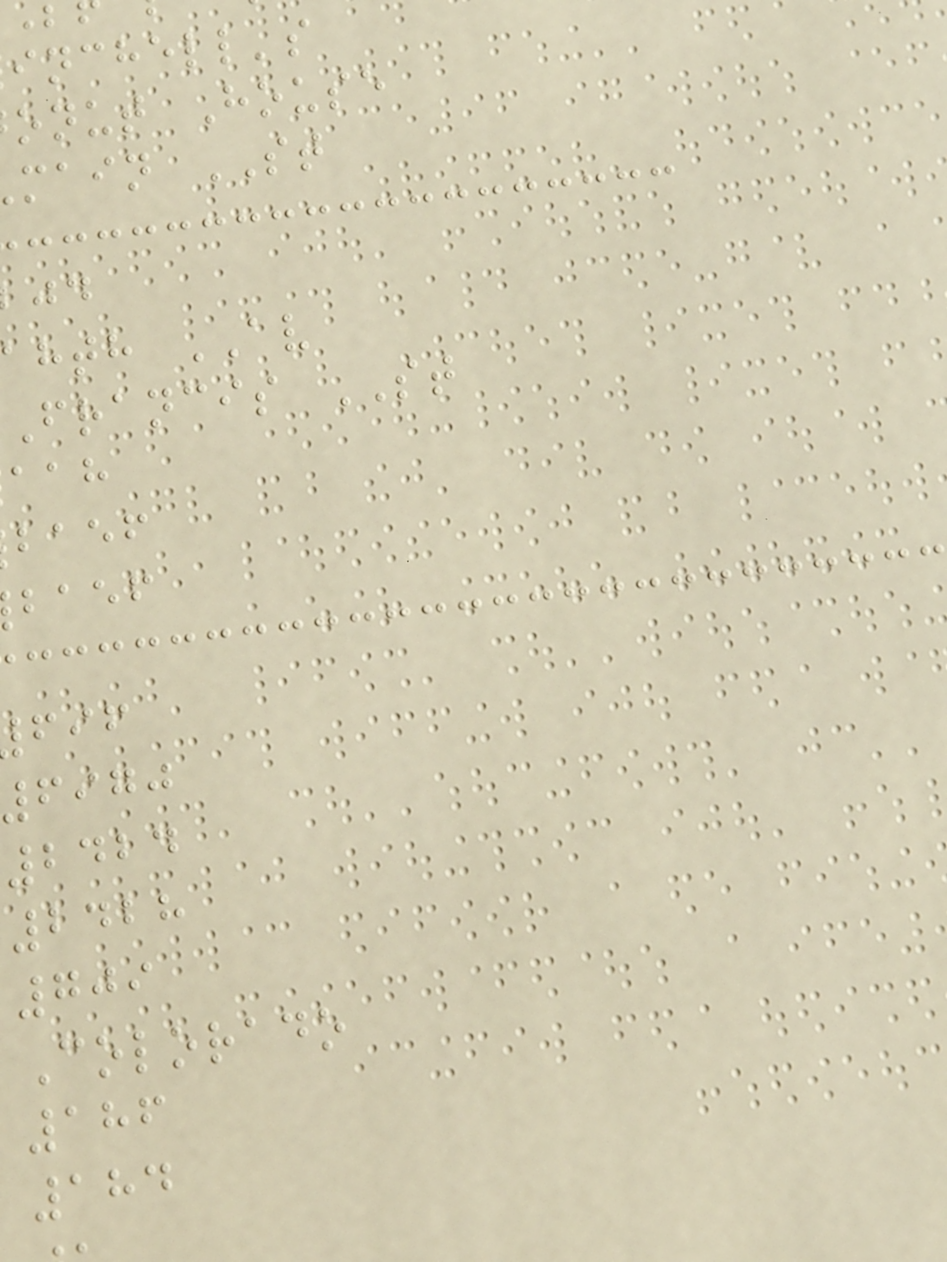inchell's
onut House
main ST
ahth AV
francis ST
baef
baef
figj
2424
2428
709
Colorado
186
184
